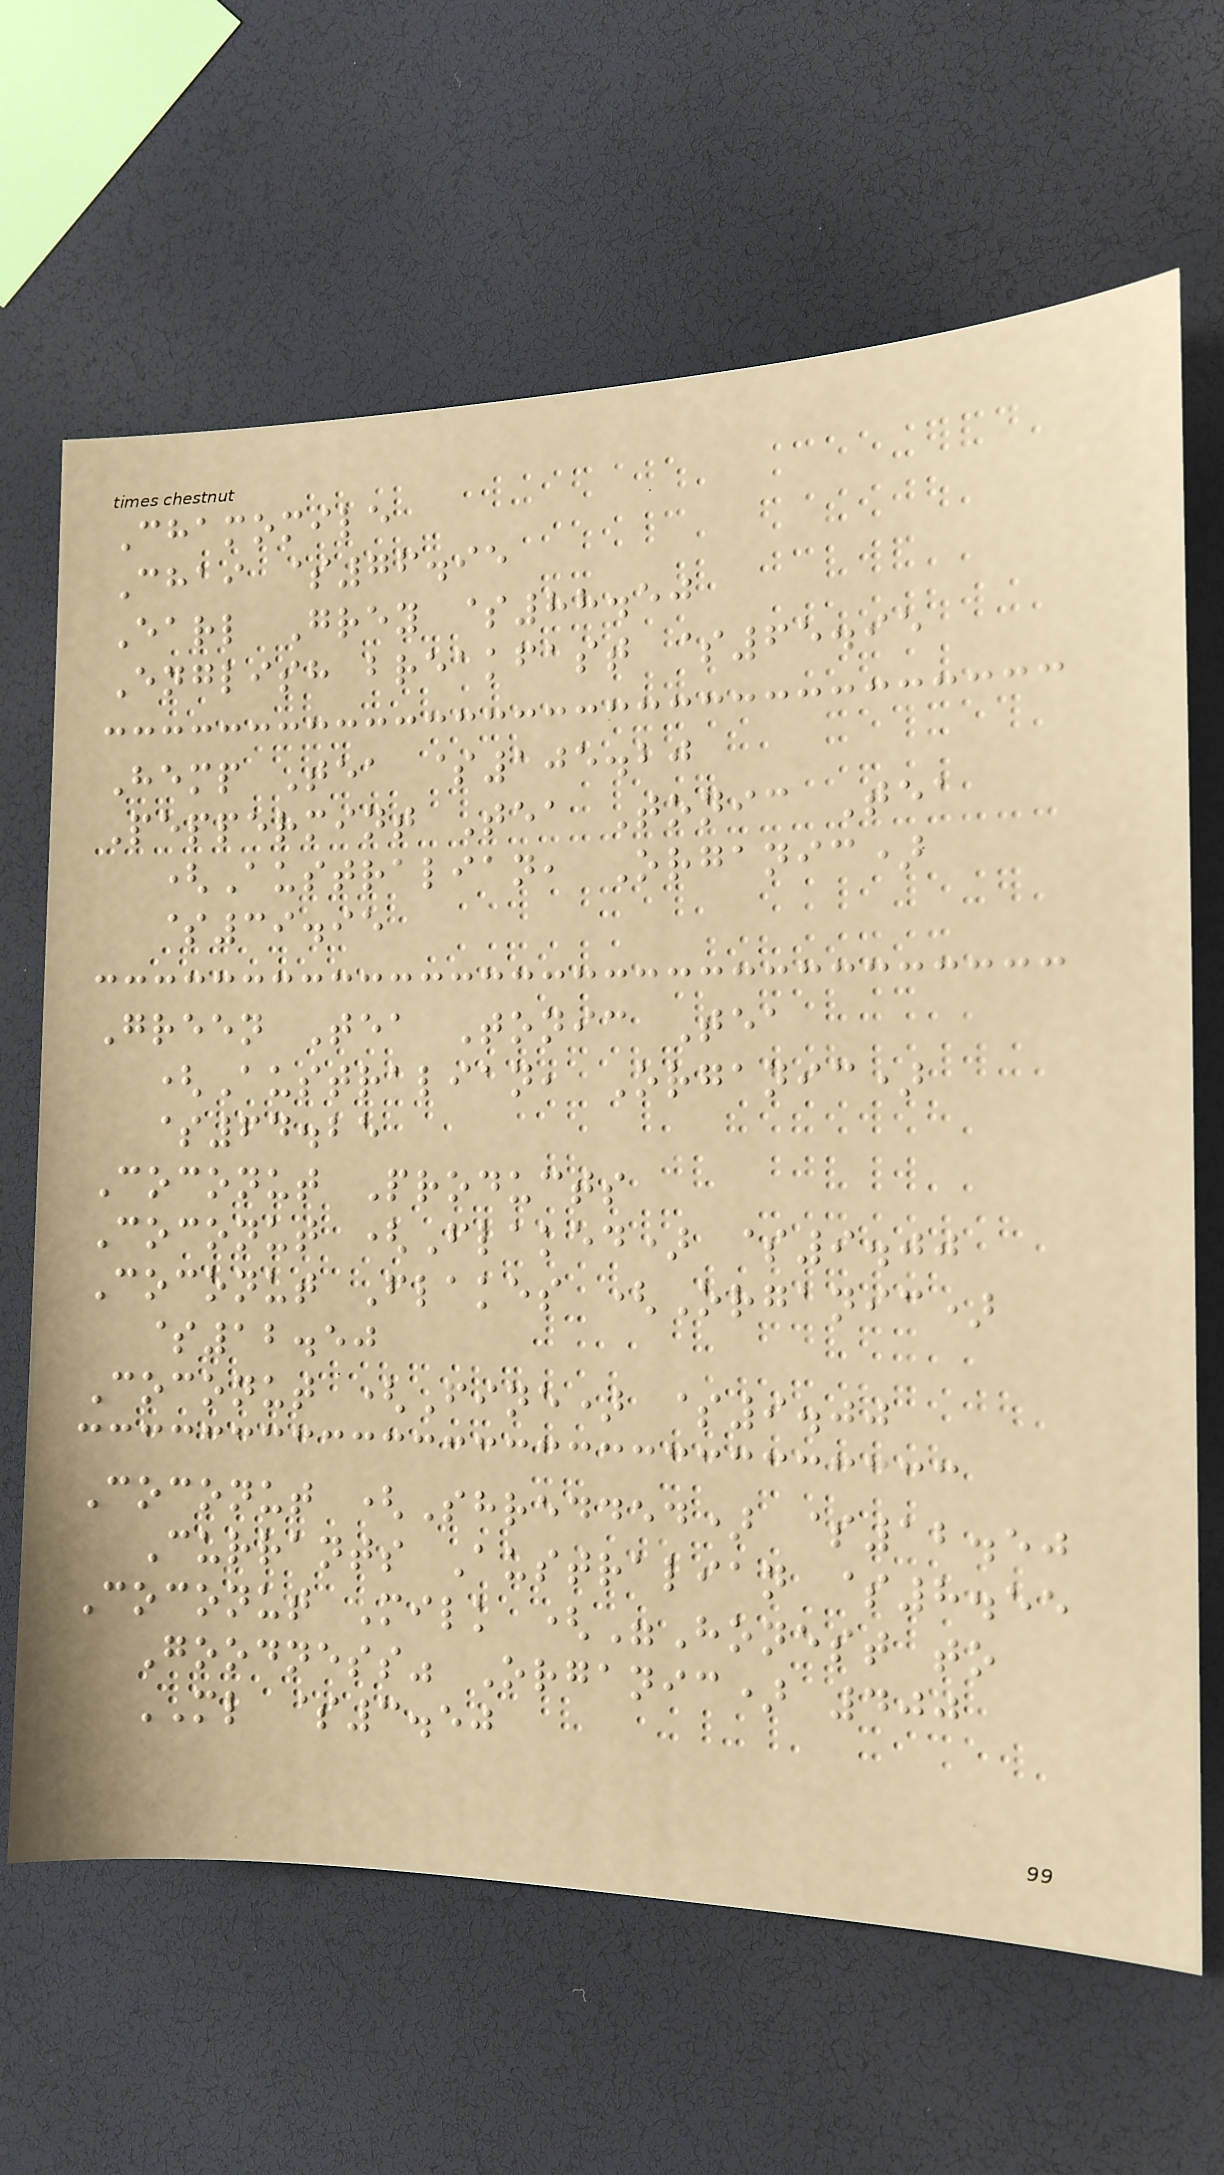Chamomile
Chai $76.95
Earl Grey $88.50
English breakfast $65.95
Hemp Tea $105.20
Peppermint Tea Tonic Tea
(Australian, Organic)
$39.95
Green Tea Tonic Tea
(Australian, Organic)
$64.25
Coconut Products
Coconut (Flaked) $9.00
Coconut Flakes (Organic)
$12.50
Coconut (Fine) $9.00
Coconut (Shredded) $12.50
Currants Australian $8.55
Coconut Milk ("Honest to
Goodness" Organic) 400
ML $3.50
